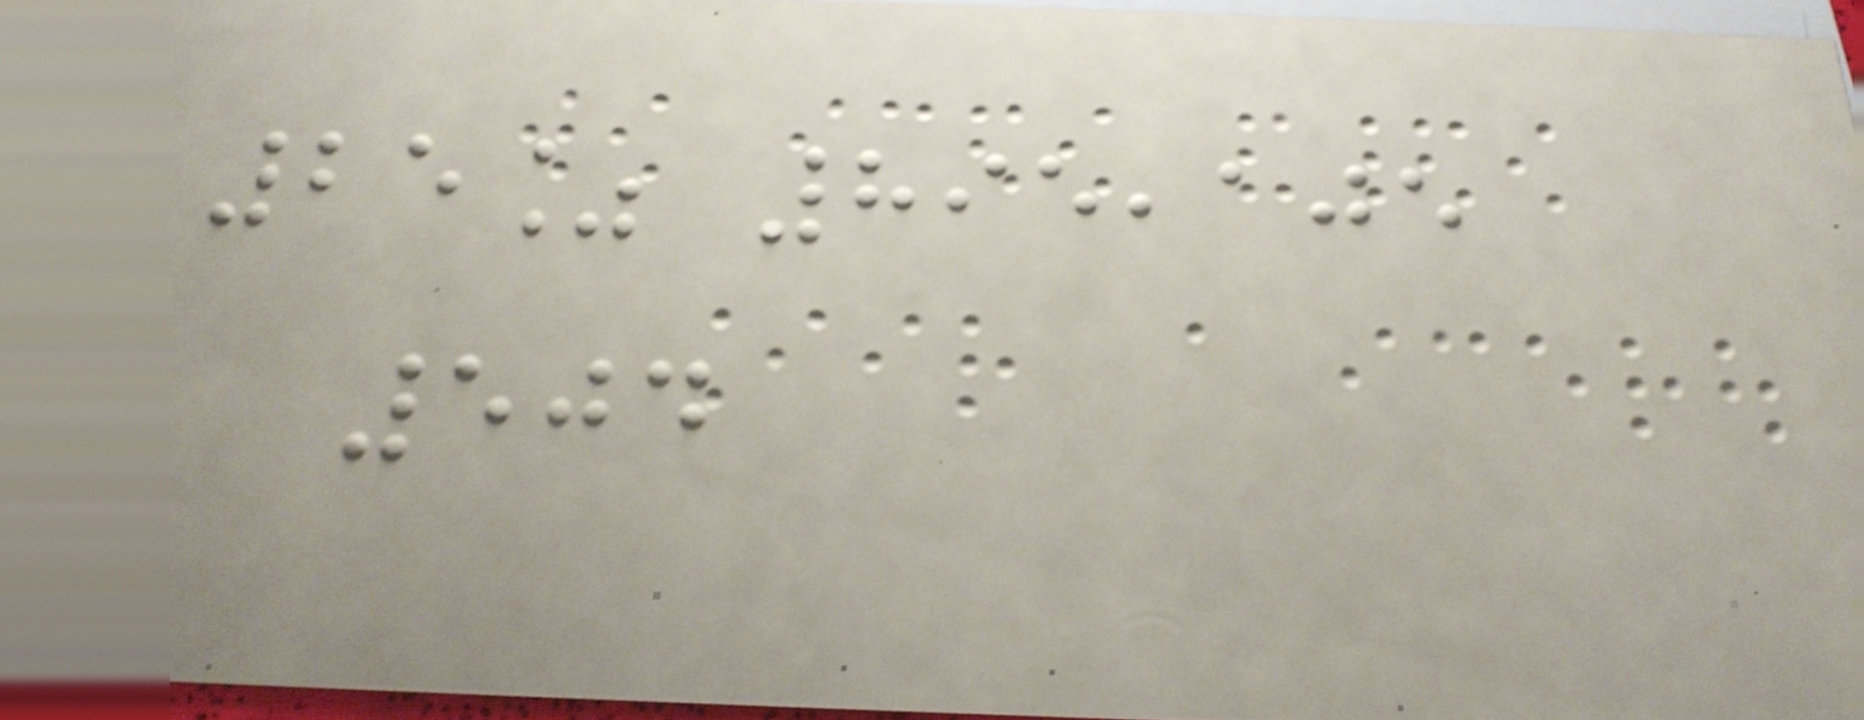25% 895,105
504
